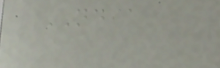NDIA
